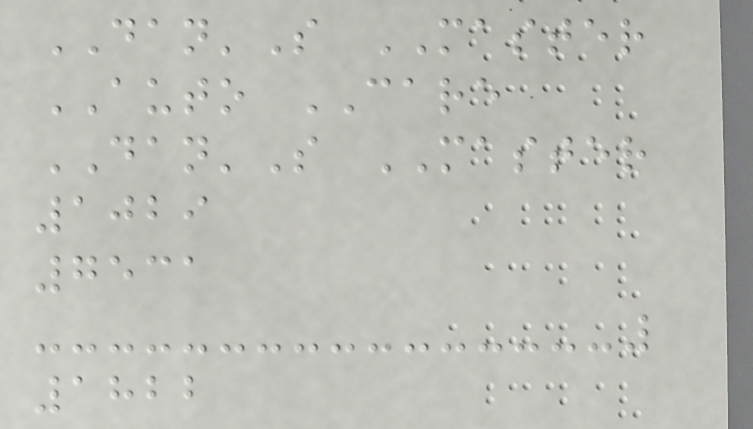DAN'S MASTER
AUTO CARE
DAN'S MASTER
1029
7531
1822
